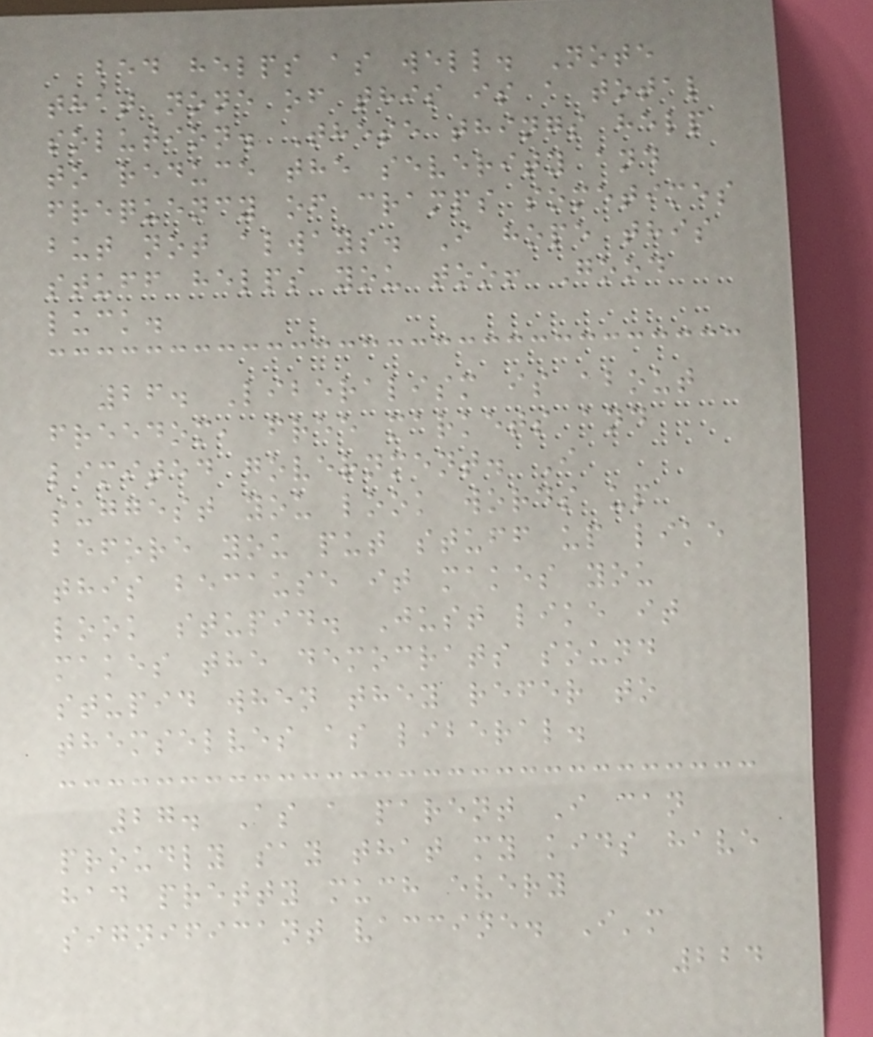bed helps as well. Note
that none of this is a total
solution. These things help
to reduce the severity and
frequency of cramps sometimes
but not always. I hope this
stuff helps you too! Good
luck.
26. Liberalism is about
freedom, free markets and
limited government. I
suggest you look words up
before you put stuff up like
this because it makes you
look stupid. Just like it
makes the democrats sound
stupid when they refer to
themselves as liberal.
27. As a parent I can
proudly say that my kids have
had pretty much every
significant vaccine. I'm
224
